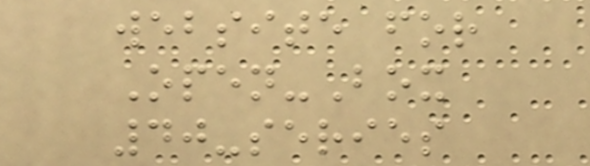website for
Open-Box
40-series
